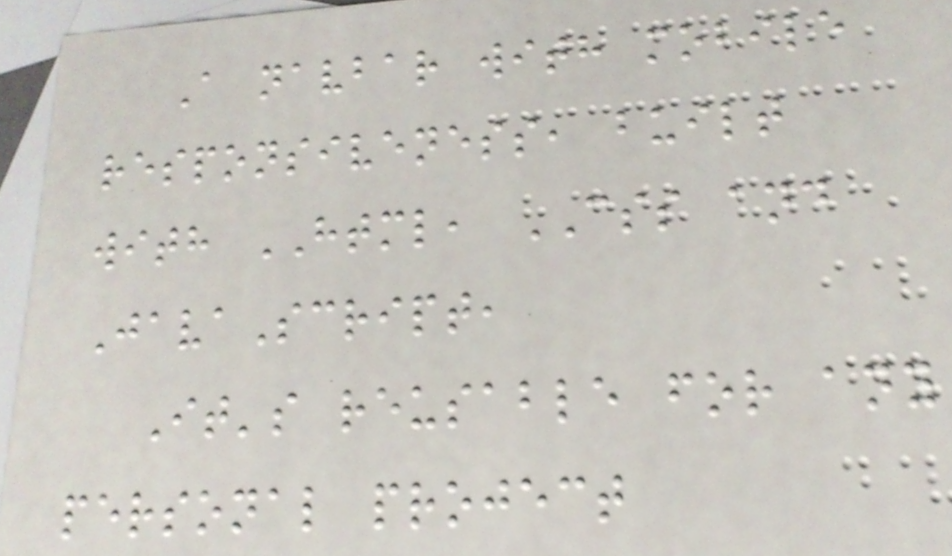A navbar with mobile
responsiveness, built
with HTML, CSS and
JavaScript,
It's reusable for any
personal project
